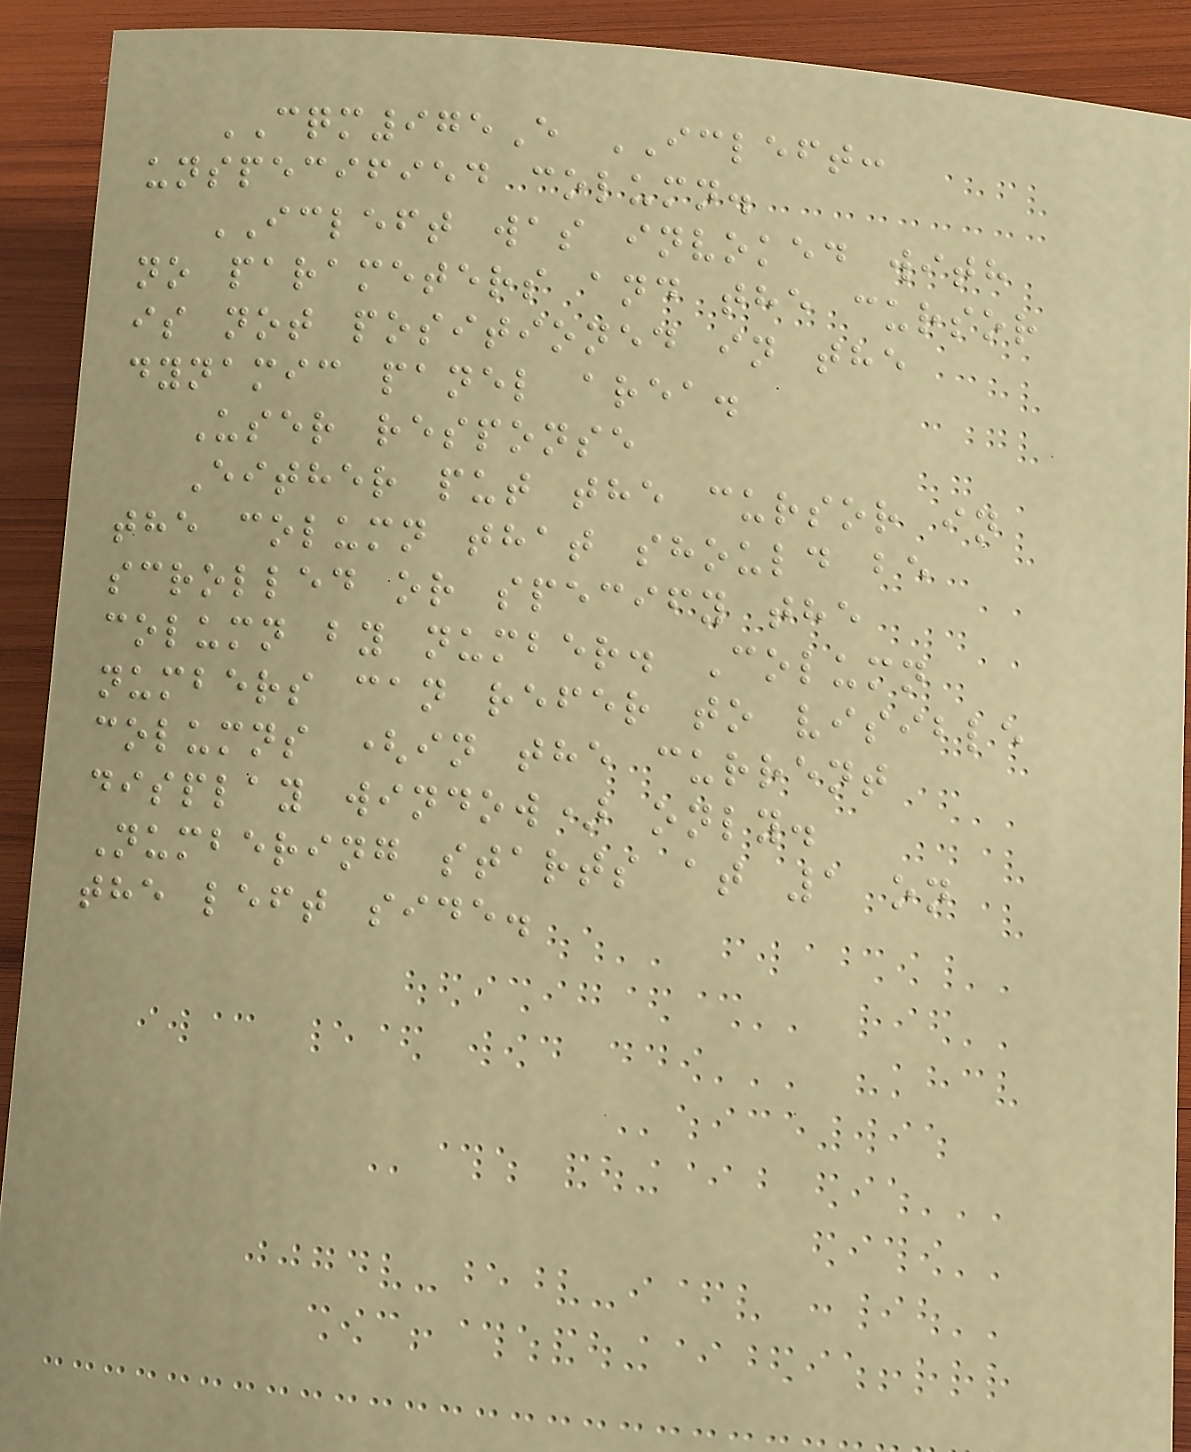CQM975E ICLEFT:
unspecified column.
ICLEFT was invoked with
no parameters and the cursor
is not positioned in the
dynamic panel area.
User response
Either put the cursor in
the column that should be
scrolled or specify the
column by number. Column
numbers can refer to visible
columns (in the current
display window) only.
Numbering starts at 1 on
the left side.
